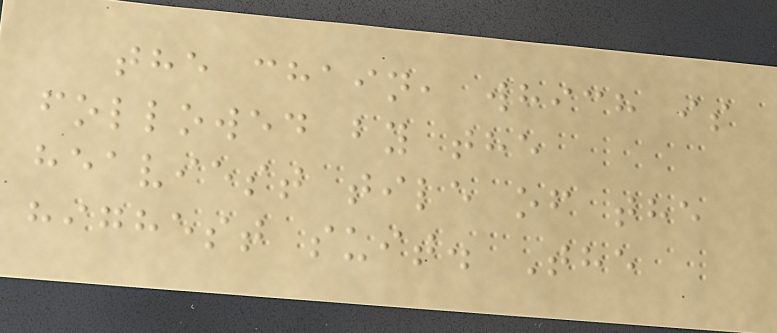the chain, which is
followed by the
heaviest tile of the
highest suit. The
